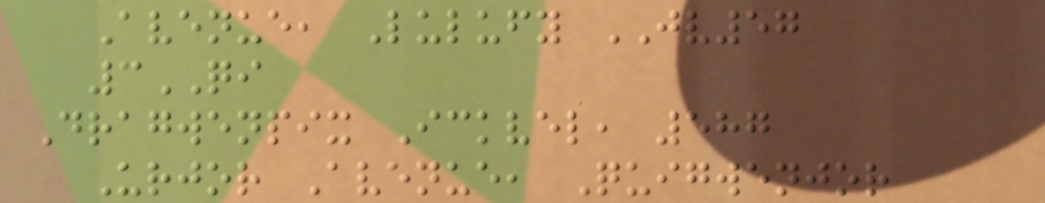Avenue, Lulufy JV57
3QI
Dragwenpix Ickvel, 587
Urjor Avenue, Quigwenjor
